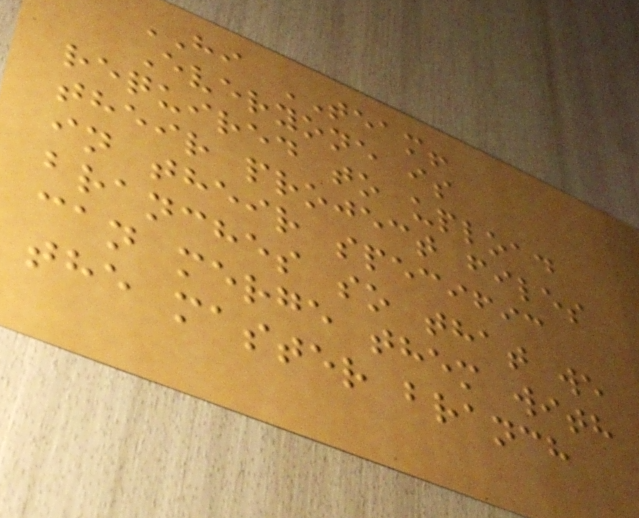HI TEAM!
Everyone is
required to upload
their project files
in their specific
branches so that we
can merge them with
the master branch
